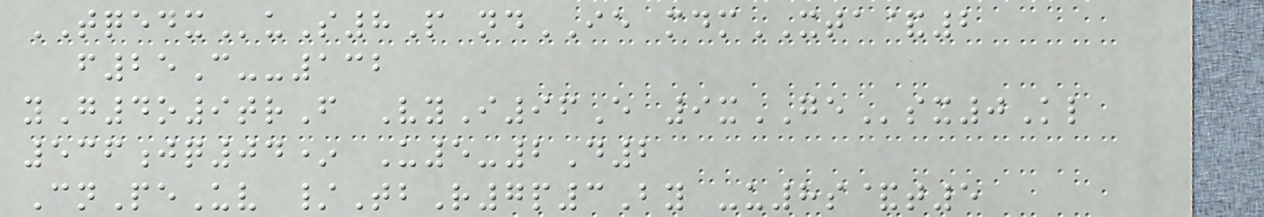TQEDXuS8P ndIE mdmXTA&2
f25C--132
yG4o9trF VyI96E 9xGEsx0Kl
536jq04* U5-2D2
CnPeUv /TbR7p3By -u8s&t5
